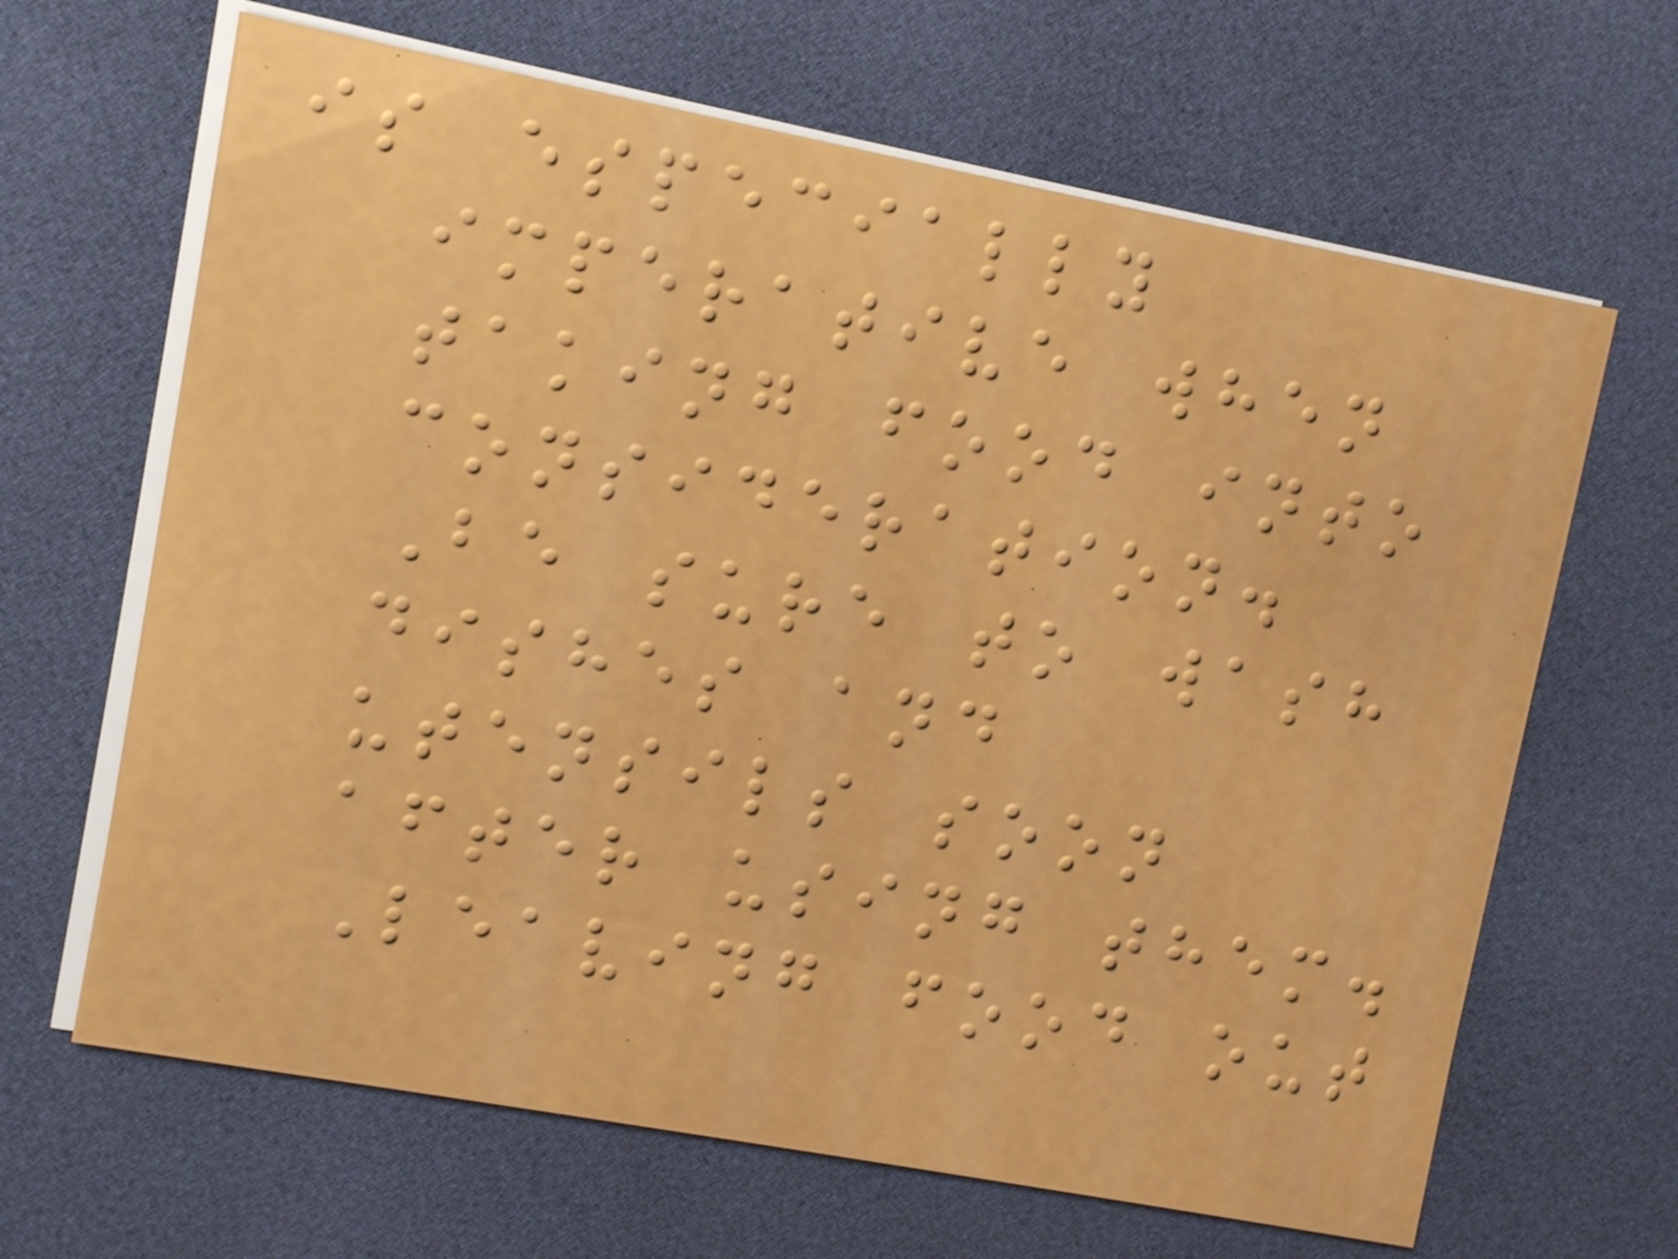is especially
imperative when
taking food into
consideration.
Be sure to wash
dishes and
utensils soon
after using them.
Leaving food out
